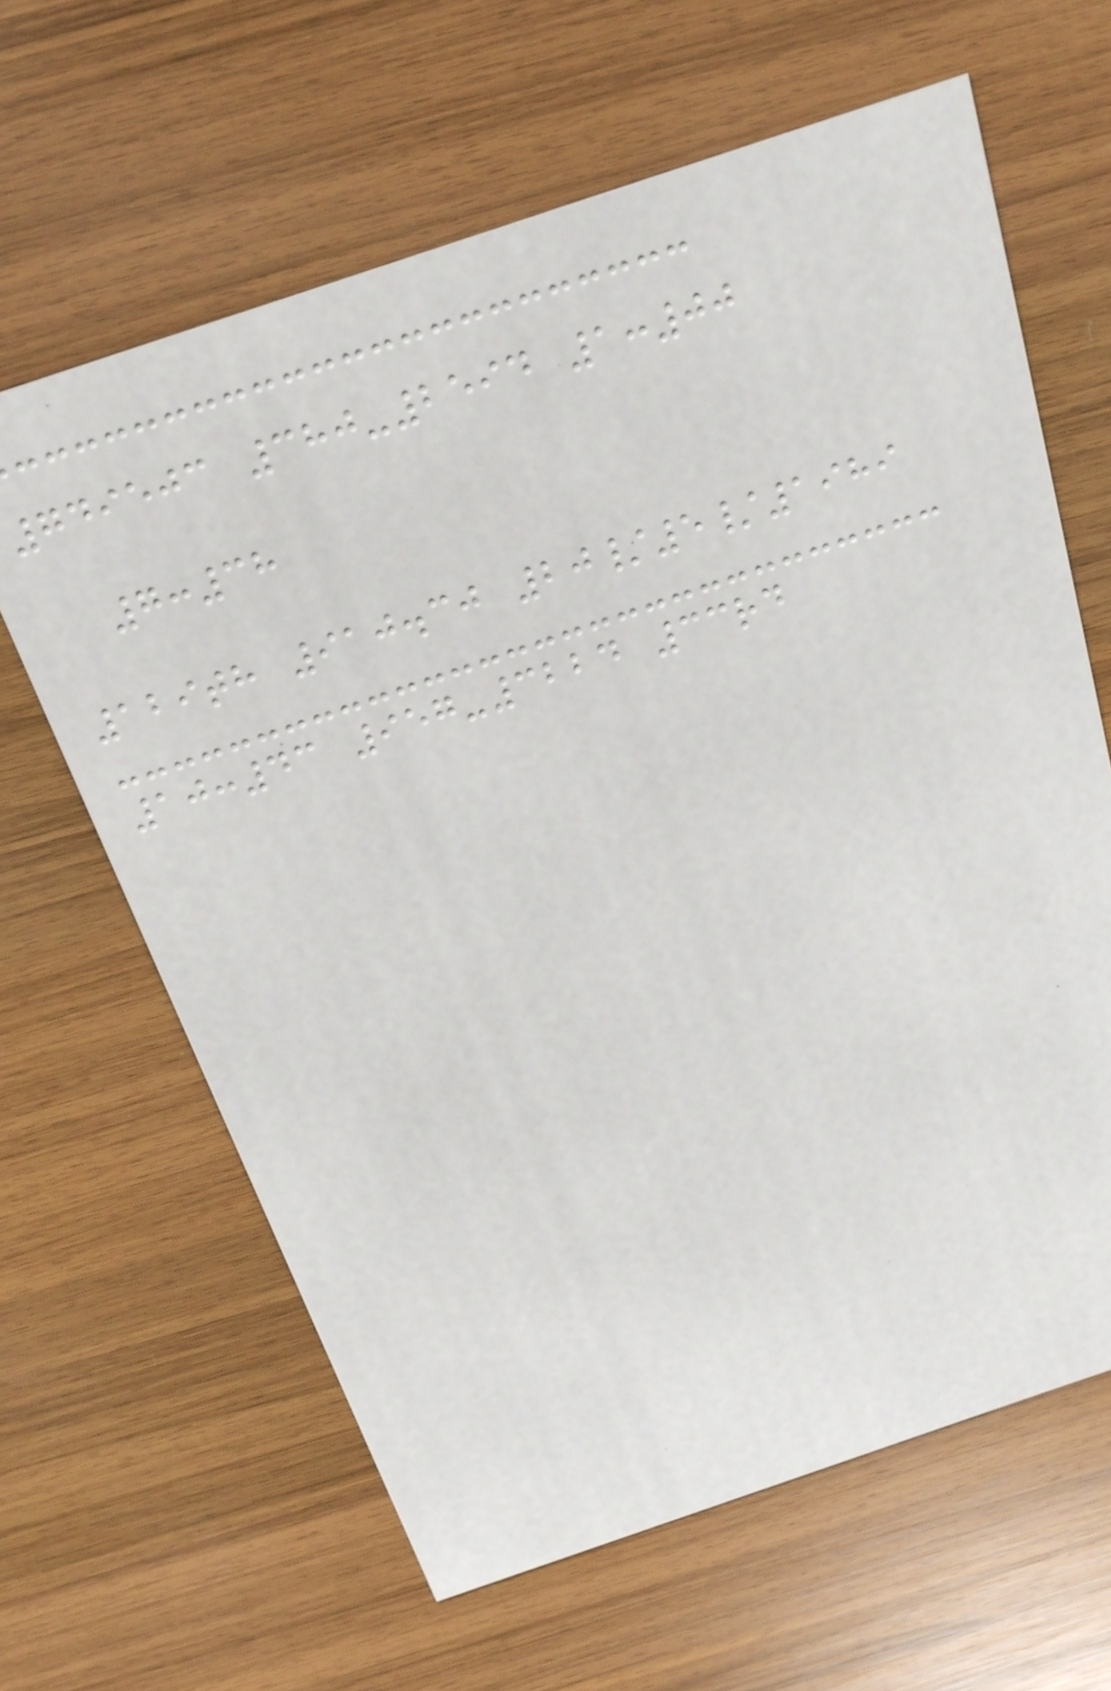749503 380-2594 1:00
7:38
129th 910.30 20/5/1989
10:43 957-3224 33rd
